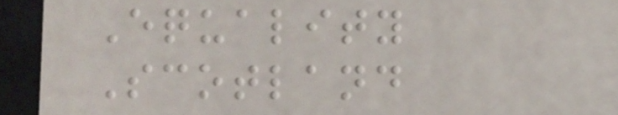Equality
Scotland
